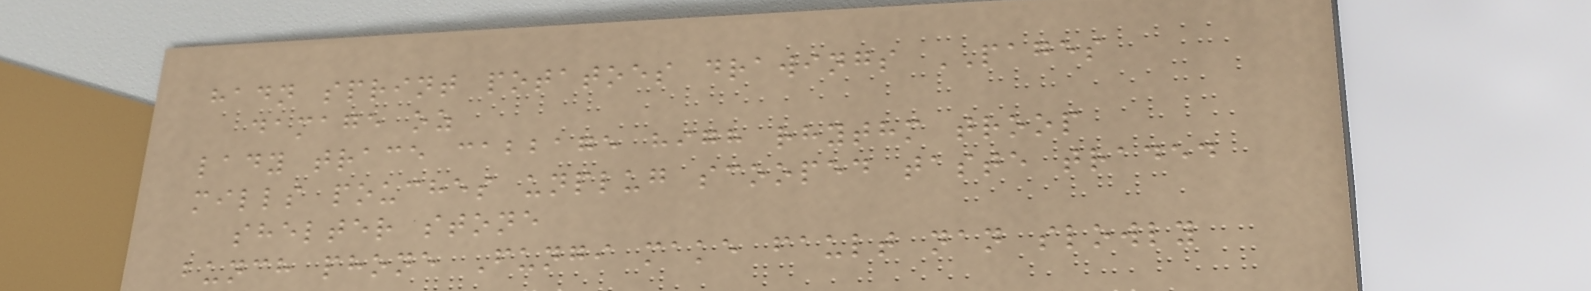hadn sprint potatoes drawings PAGES
damage oz
lady trace cabbage high rhythm troop
mills pouches unplug scooped taste traded
shelter stone
bunch phone Fungi make fault nan slowly
